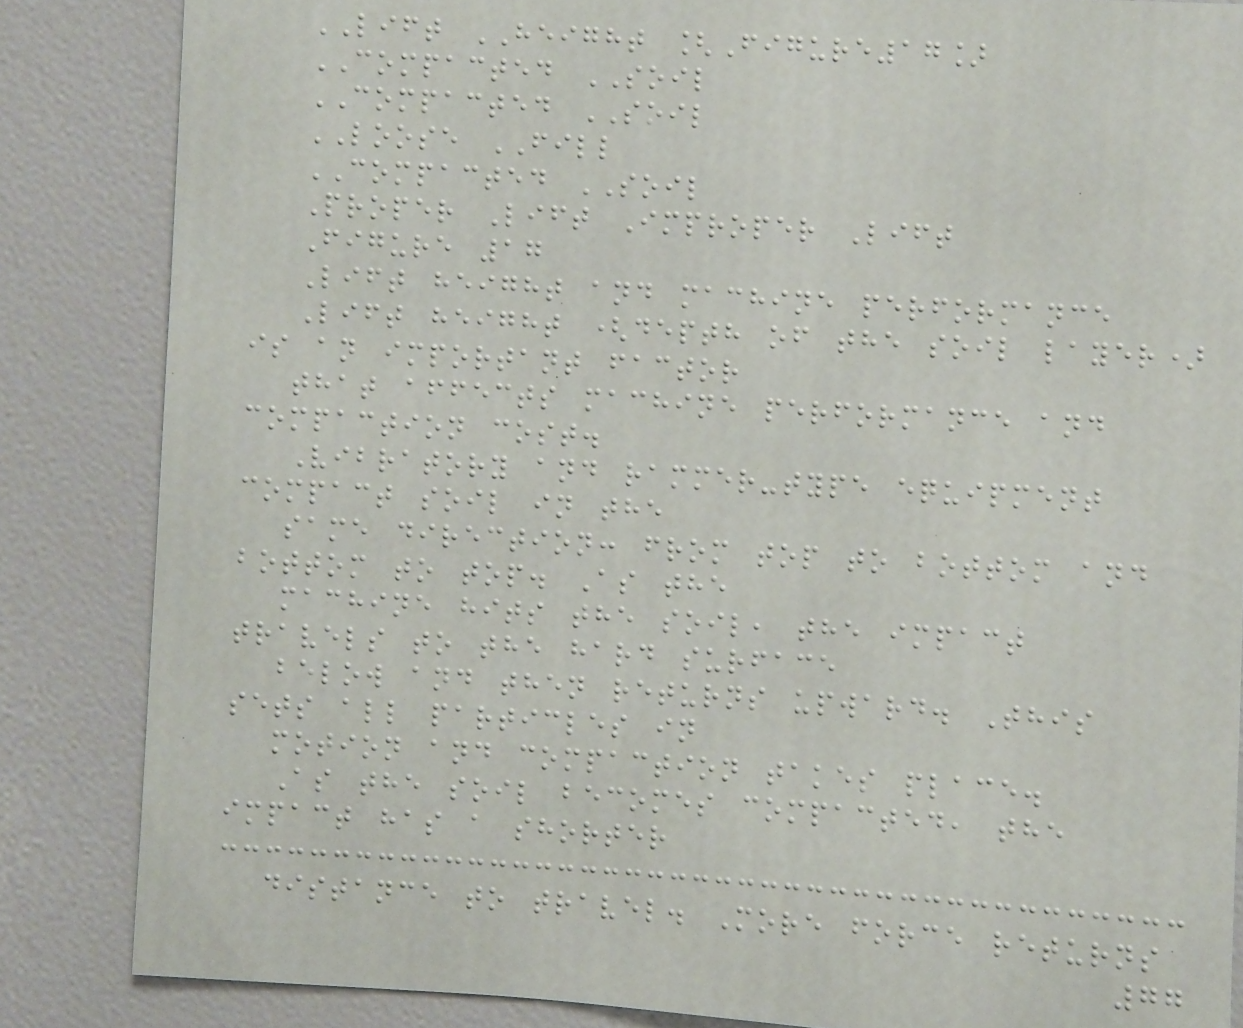LIFT HEIGHT [Figure17]
COMPACTED SOIL
COMPACTED SOIL
LOOSE FILL
COMPACTED SOIL
Proper Lift Improper Lift
Figure 17
Lift height and machine performance
Lift height (depth of the soil layer)
is an important factor
that affects machine performance and
compaction cost.
Vibratory and rammer-type equipment
compact soil in the
same direction: from top to bottom and
bottom to top. As the
machine hits the soil, the impact
travels to the hard surface
below and then returns upward. This
sets all particles in
motion and compaction takes place.
As the soil becomes compacted, the
impact has a shorter
distance to travel. More force returns
77
